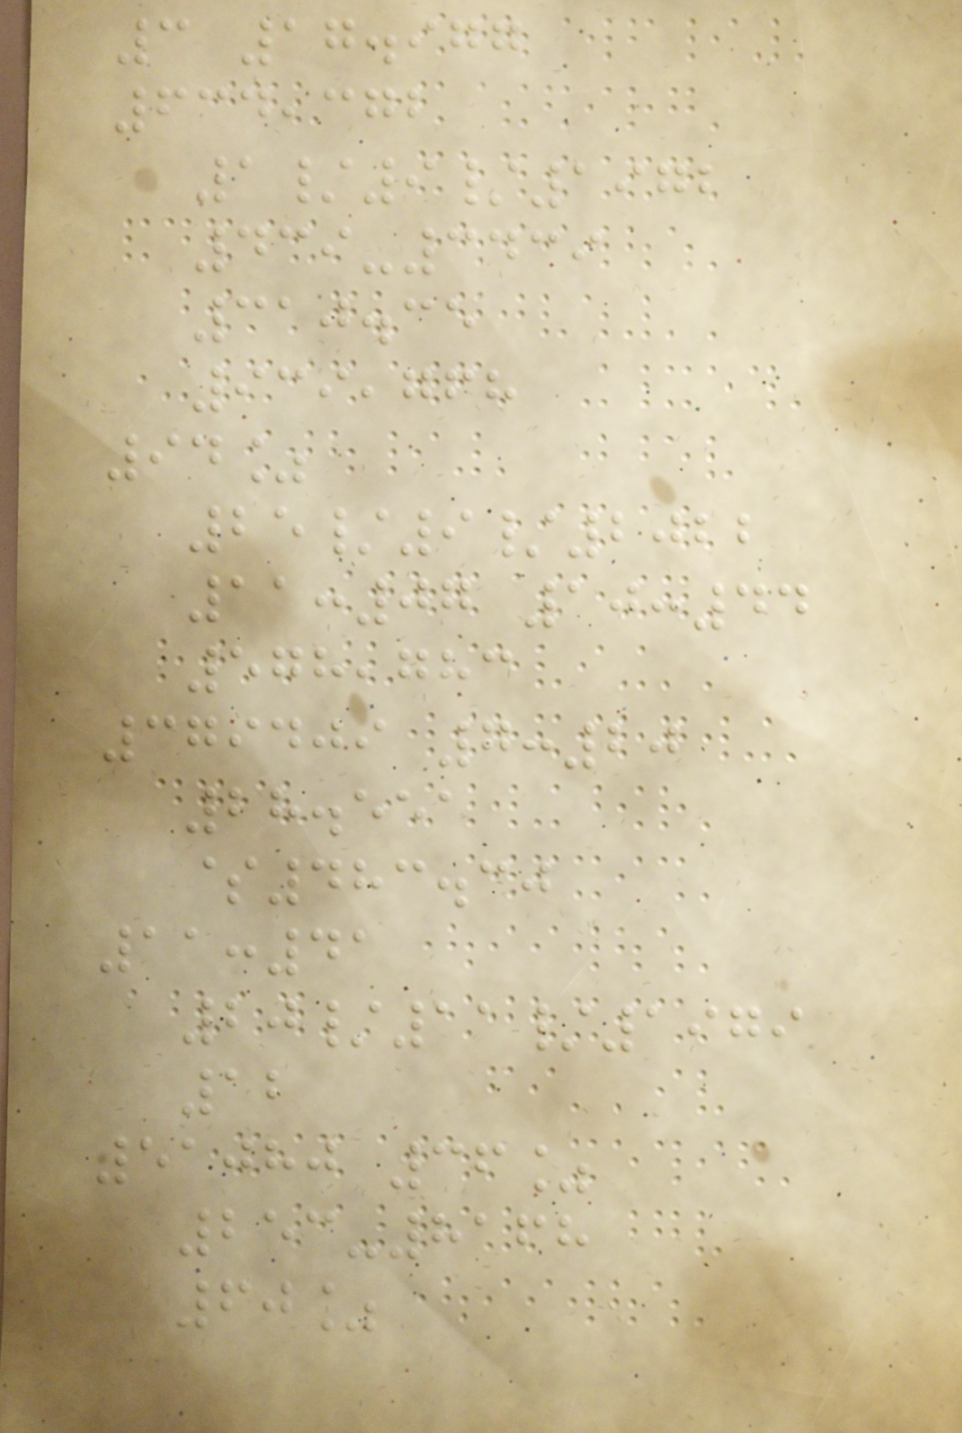3 17.977
634,372
1/9/1972
439-3439
310.35
939,768
94%
25/9/2022
11:07 10:44
578,783
379409 7:20
28.551
$483.30
11:41
20/11/1979
12
51080 36%
253-8168
60%
